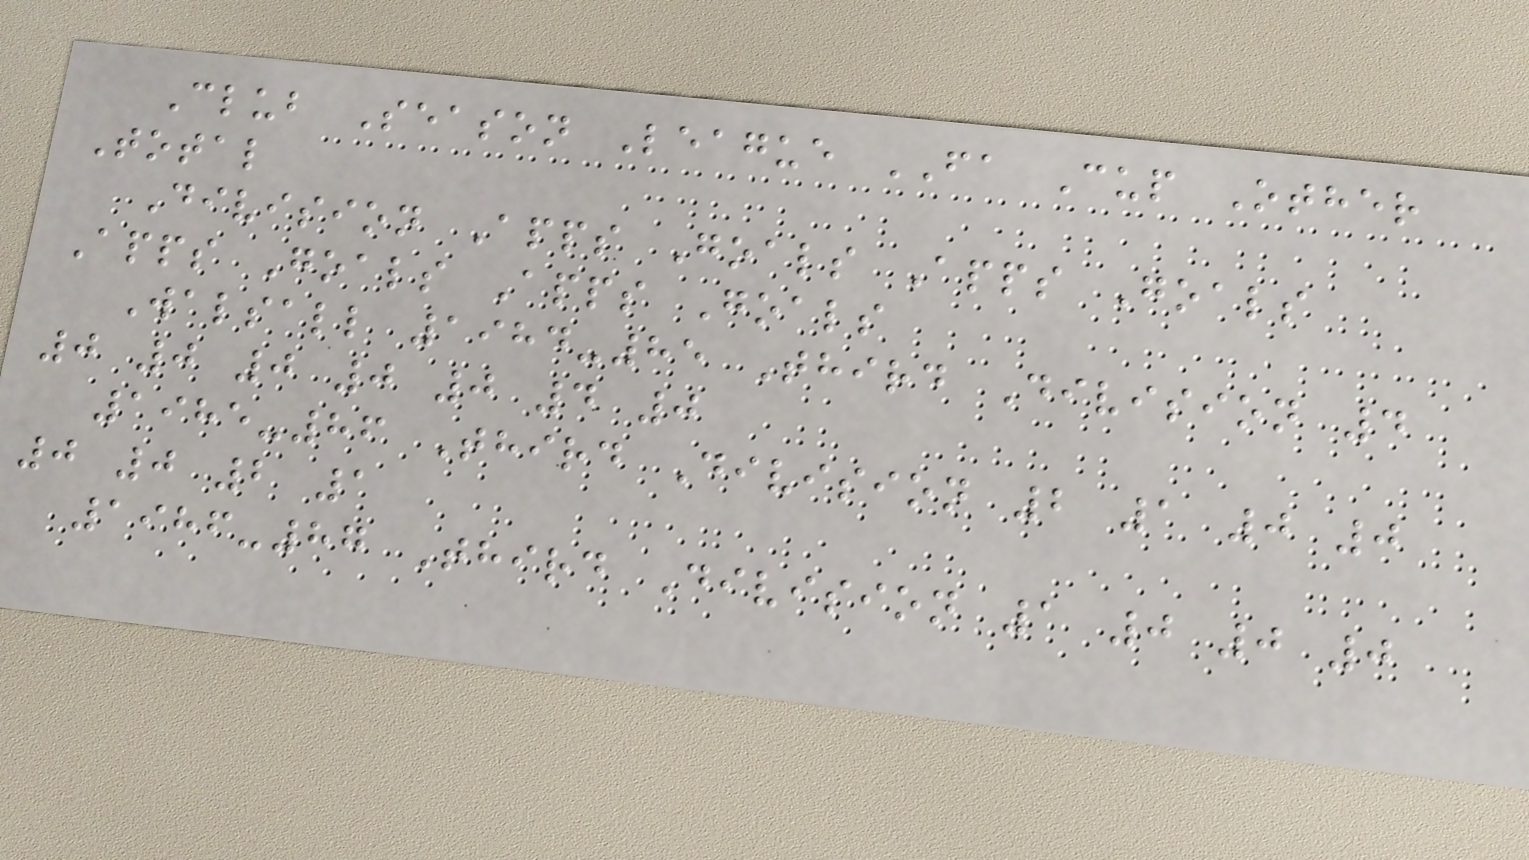Club Season League FA Cup Other
Total
Division Apps Goals Apps Goals
Apps Goals Apps Goals
Walsall 1984-85 Third Division 4
0 0 0 0 0 4 0
1985-86 Third Division 2 1 0 0
0 0 2 1
1986-87 Third Division 1 0 0 0
